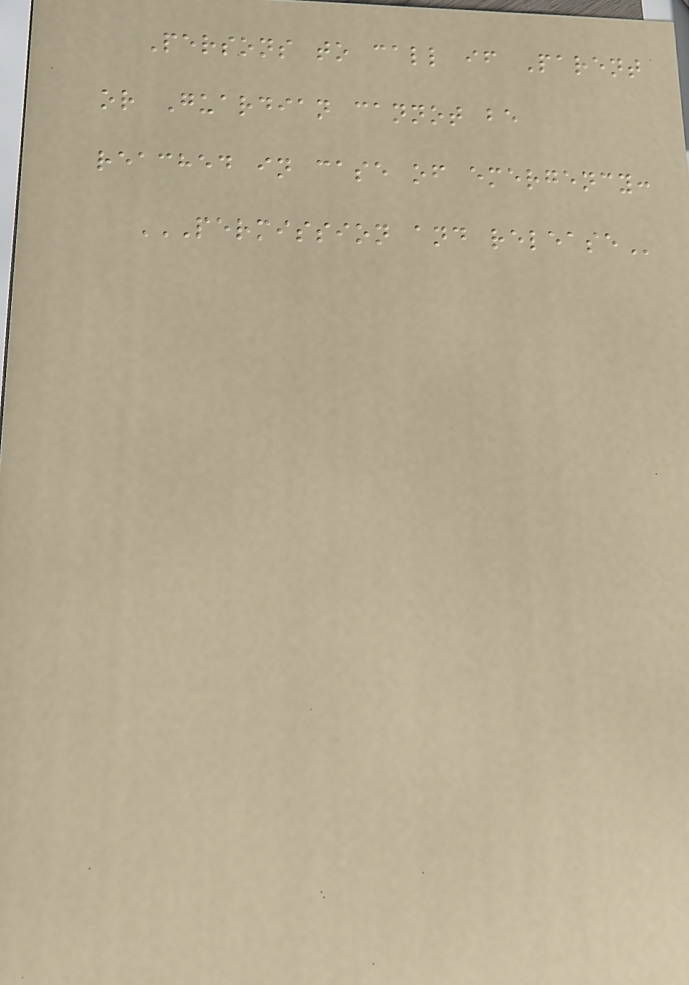Persons to call if Parent
or Guardian cannot be
reached in case of emergency:
PERMISSION AND RELEASE
